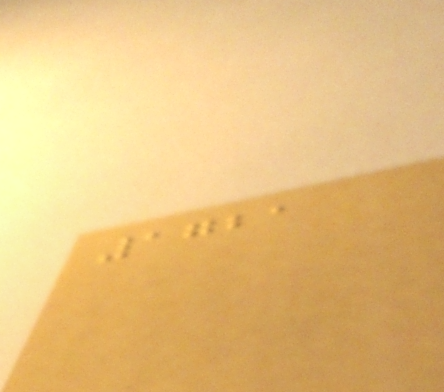1721
